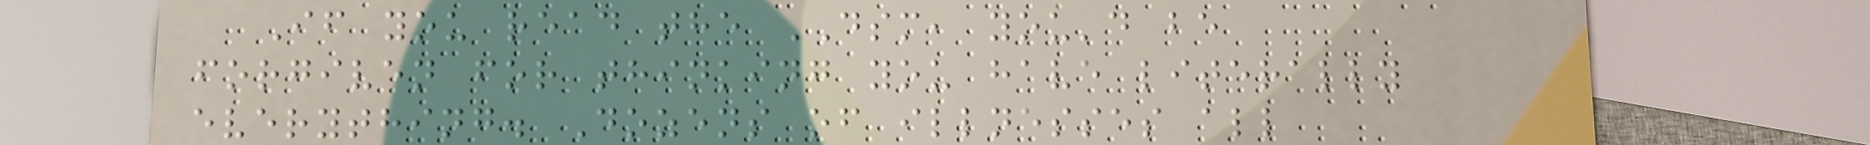If you read the DSM, you'd be
forgiven for thinking you have literally
everything. Dozens of illnesses all
